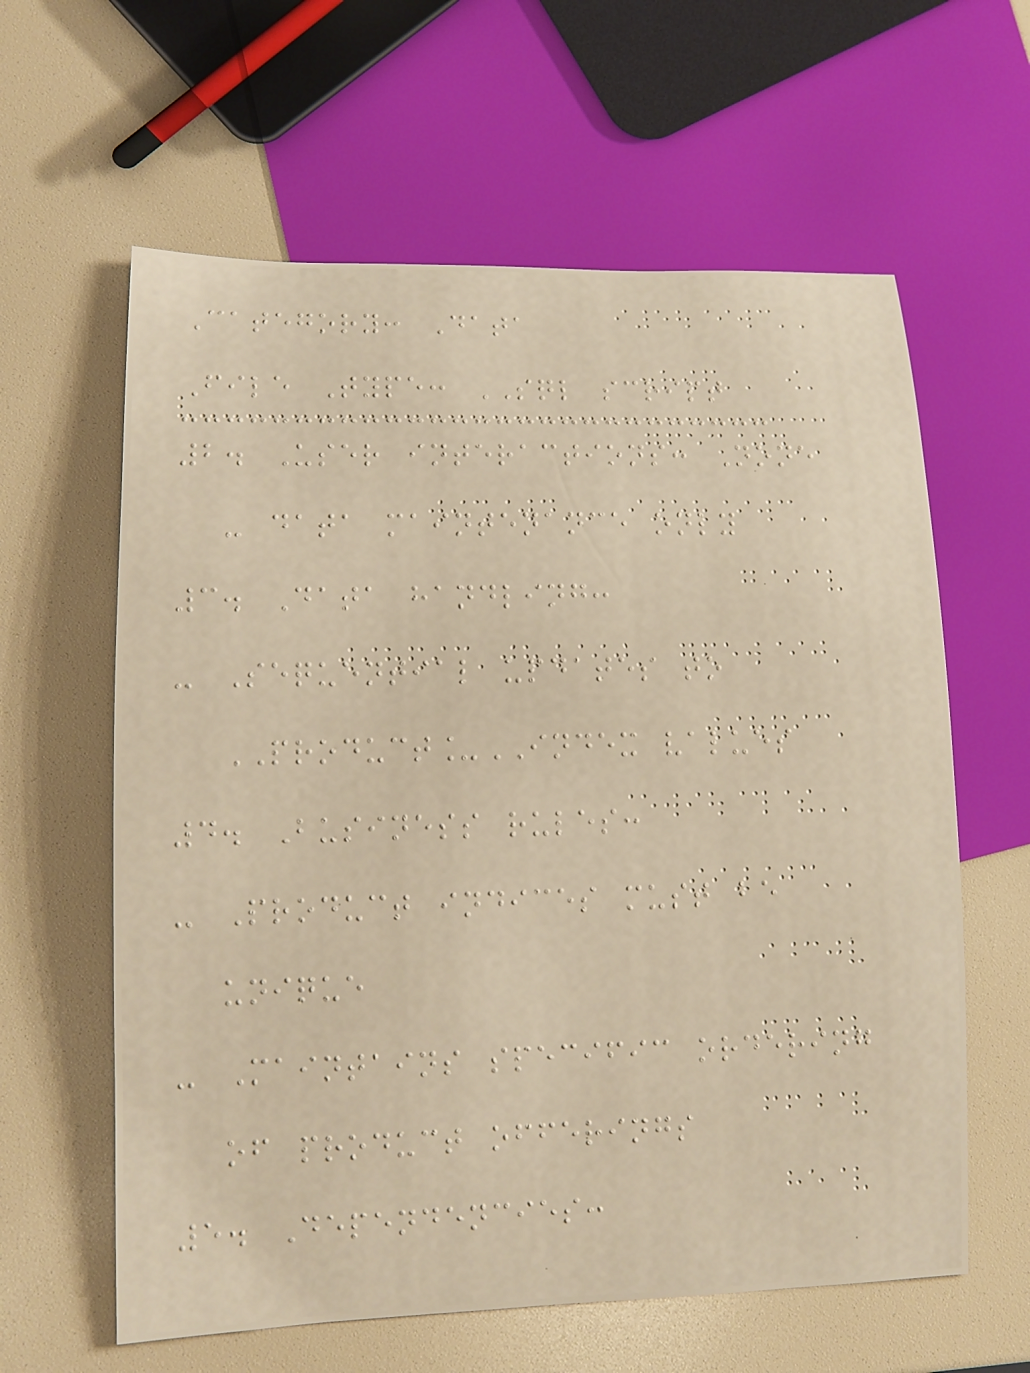Category: Data
File Type: SQL script
2. User interactions: None
- data maintenance only
3. Data handling:
- Sequential updates to
PRODUCT_INDEX values
4. Business rules:
- Product indices must be
unique
- Maintains specific ordering
of product offerings
5. Dependencies:
